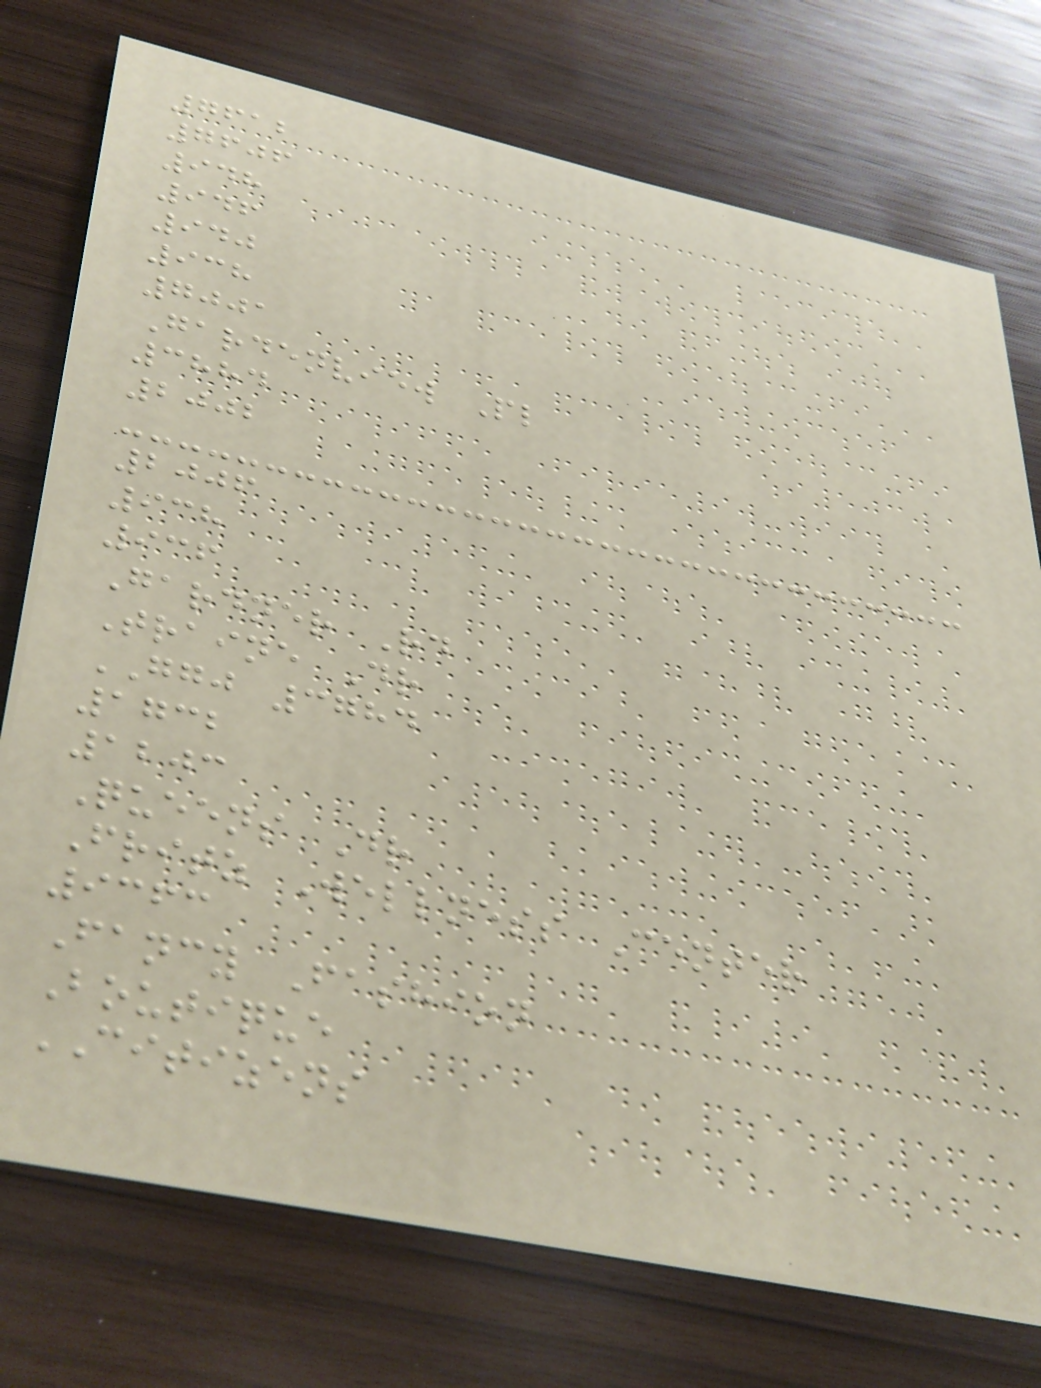7612
7606
948
946
940
938
7001
Gardenview Pl
3884
2002
2006
938
936
Gardner Rd
Traine Dr
GGJ 3784
1732
1203
Queens Dr
Fritz Wellness Center
9363
Fancy Fashion
Boutique
CITIZENS
